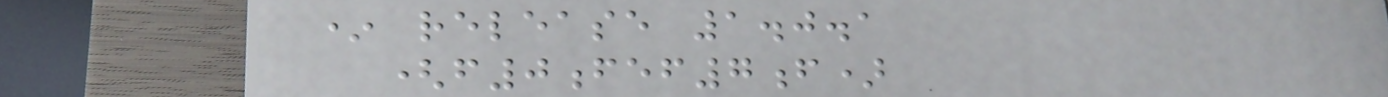* release 1.0.1
(f0fef7f)
